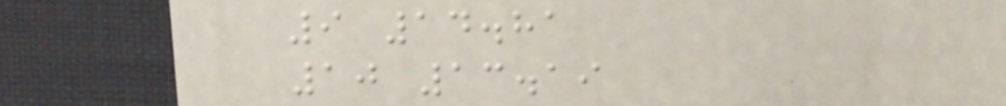9 14.81
10 13.19
